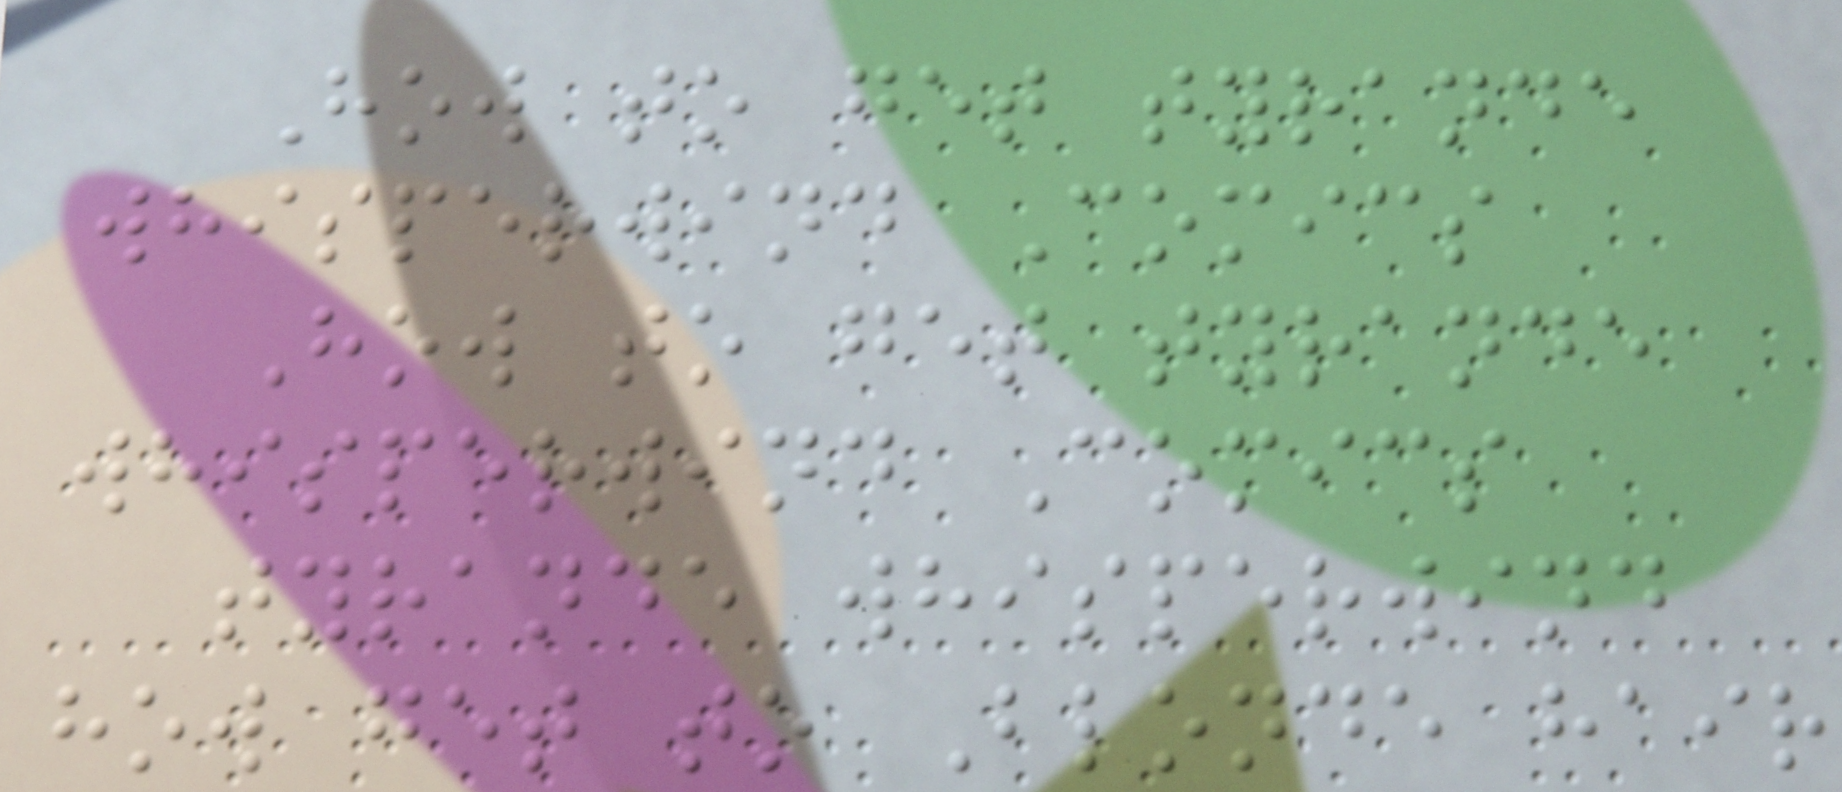How to get tyrande
whisperwind Comics
How to get tyrande
whisperwind Comics
tyrande whisperwind
how get to Blonde hair
